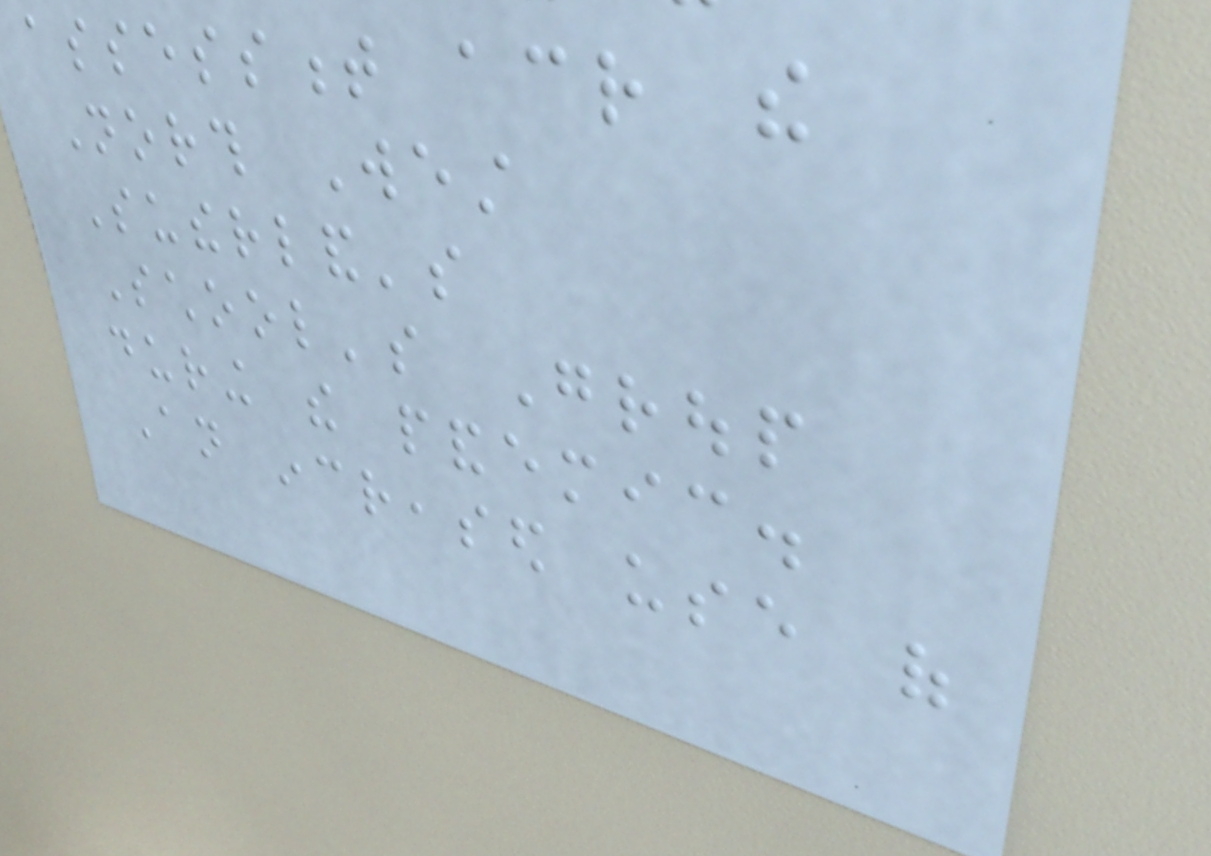assessment across the
North West
Sutherland's
School's Group
during the pandemic.
An increased use of
